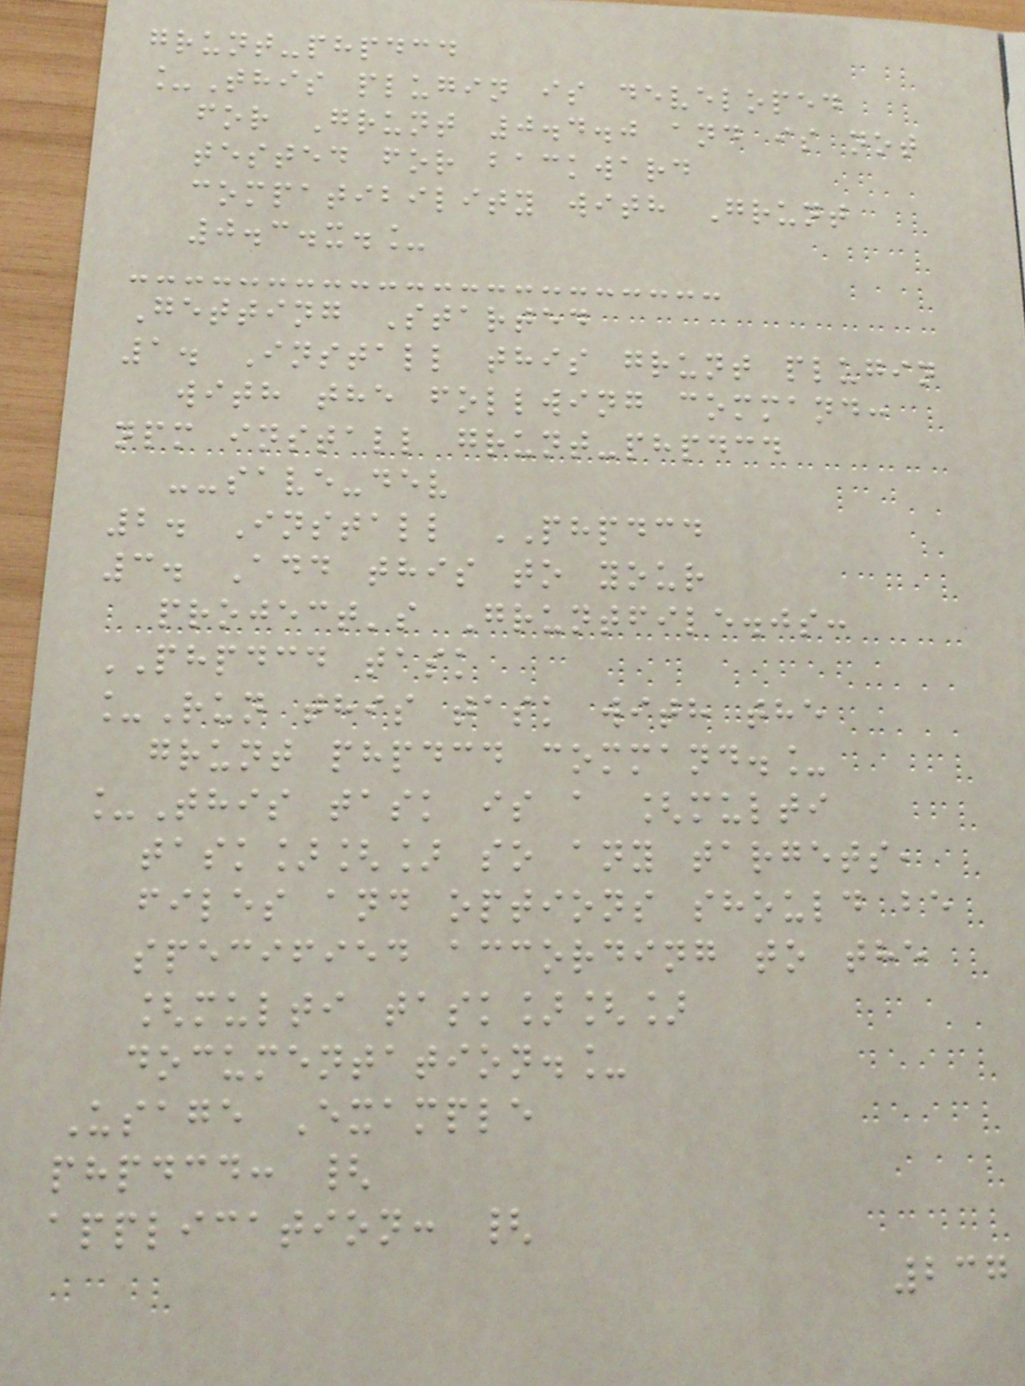grunt-phpdcd
_This plugin is developed
for Grunt 0.4.0 and is not
tested for backward
compatibility with Grunt
0.3.x._
Getting Started
1. Install this grunt plugin
with the follwing command:
npm install grunt-phpdcd
--save-dev
2. Install PHPDCD
3. Add this to your
project's Gruntfile.js:
PHPDCD task
_Run this task with the
grunt phpdcd command._
_This task is a [multi
task][] so any targets,
files and options should be
specified according to the
[multi task][]
documentation._
Usage Example
phpdcd: {
application: {
237
